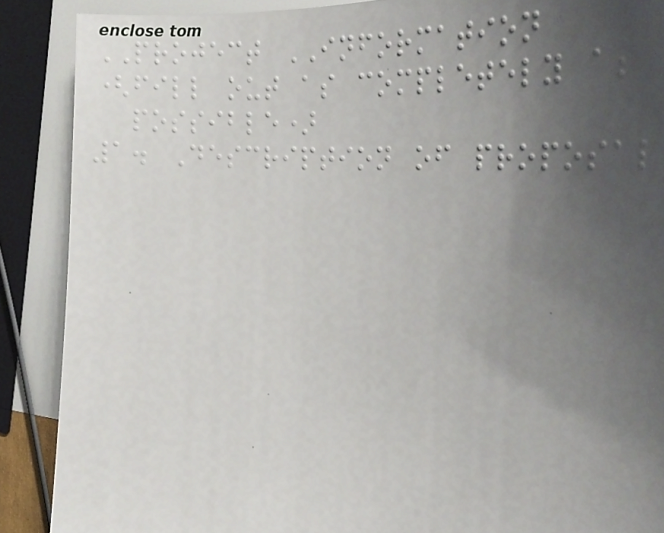PROJECT INFORMATION
(fill out as completely as
possible)
1. Description of proposal
